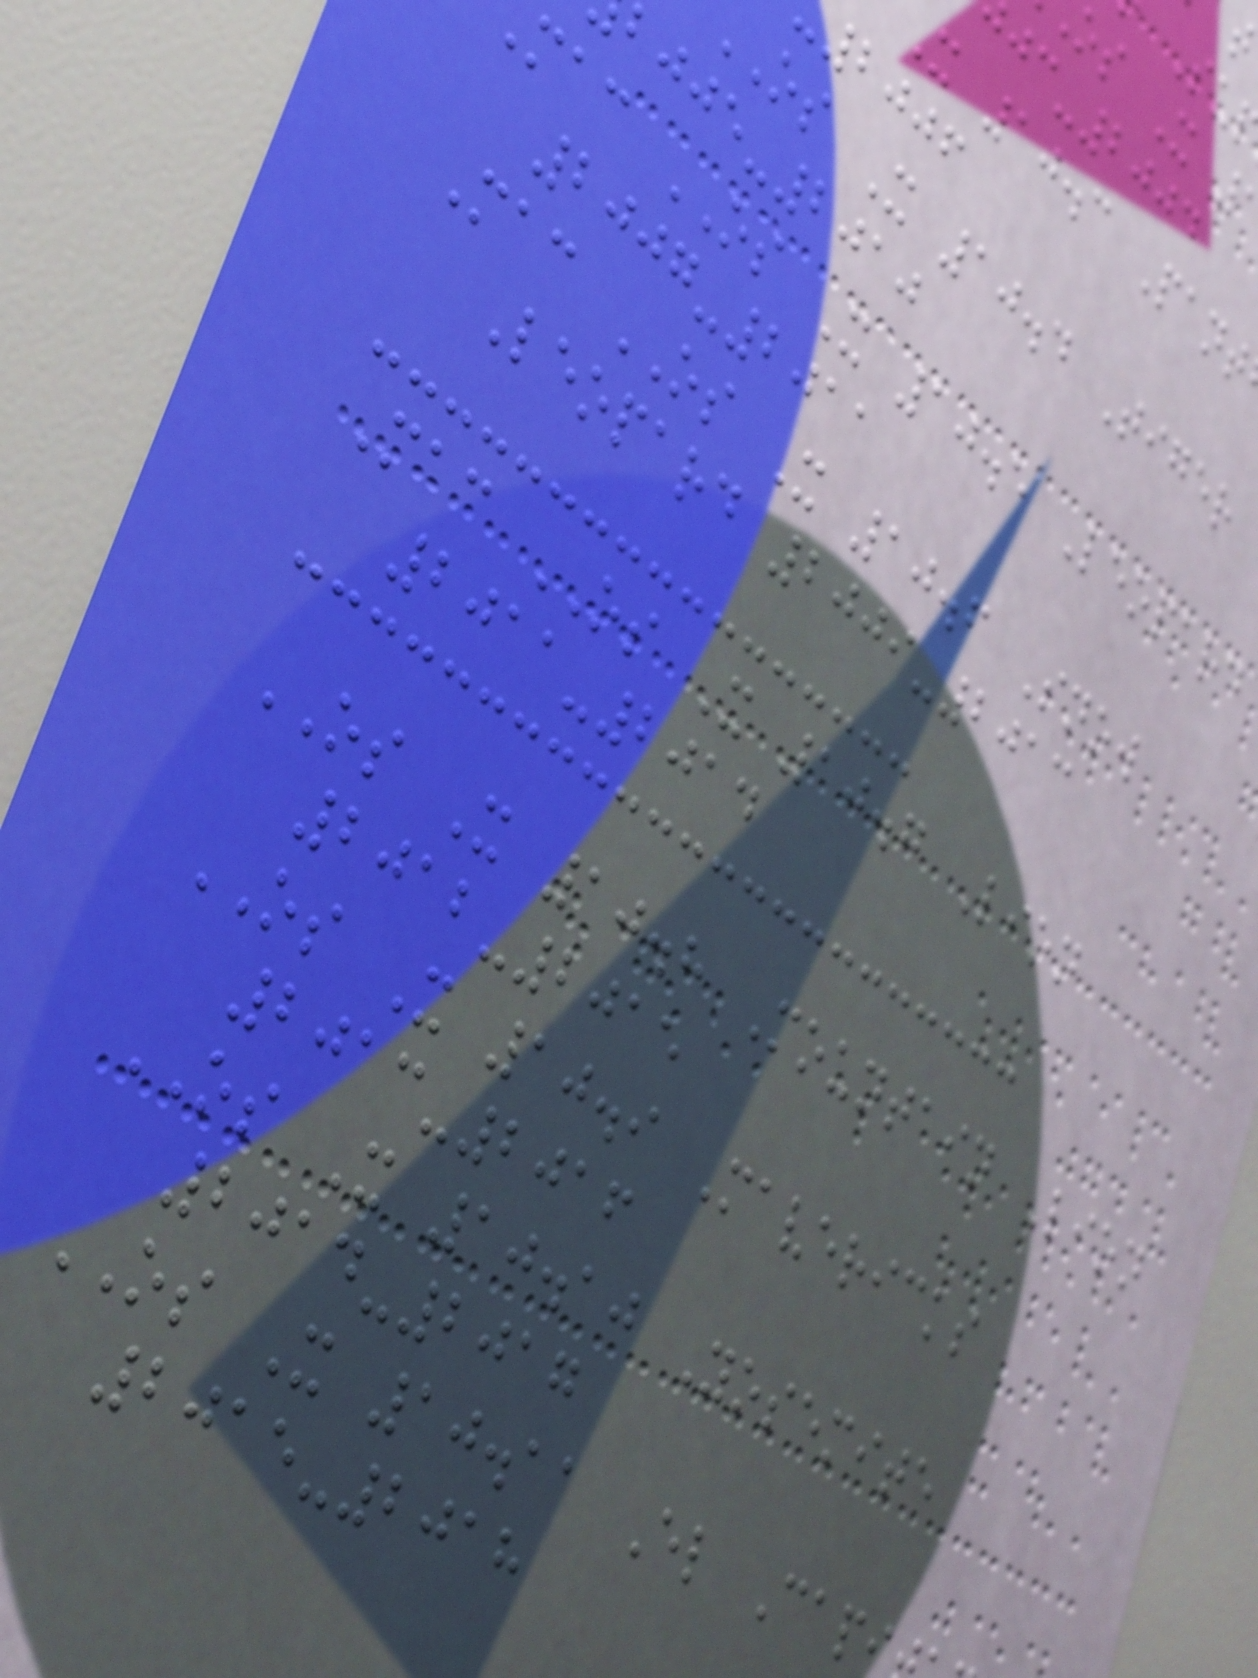-2004
X 10.3 Pant
2006
os X 10.4 Tiger
-2010
mac OS X 10.5 Leopard
2007-2011
Mac OS X 10.6 Snow
Leopard 2009-2013
Mac OS X 10.7 Lion
2011-2014
OS X 10.8 Mountain Lion
2012-2015
OS X 10.9 Mavericks
2013-2016
OS X 10.10 Yosemite
2014-2017
OS X 10.11 El Capi
2015-2018
